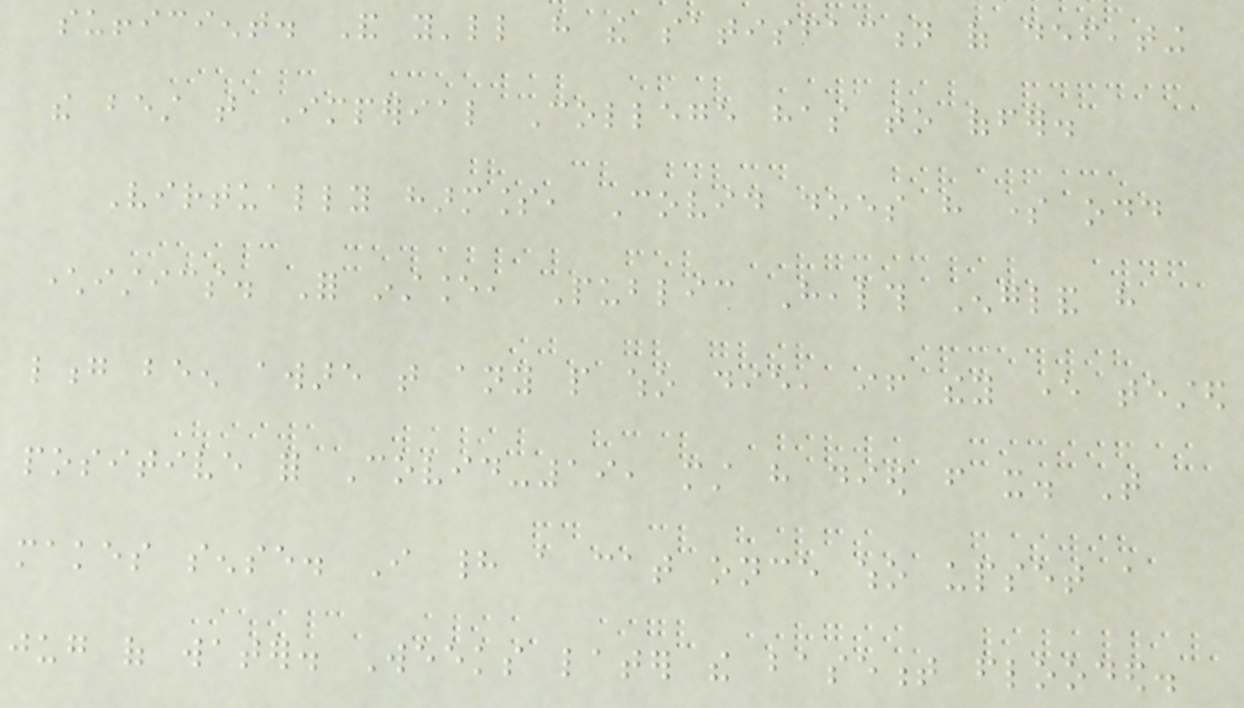sufficient. And you'll have the satisfaction of defeating
the best that Imperial College has to offer.
Virtually harmless, Covid does have some odd
characteristics. For instance, Public Health England have
long been aware that any people who die, if they ever tested
positive for Covid-19, must have died from it. That
makes sense. I had a cat once who upset a
jug of water. Weeks later the basement flooded.
